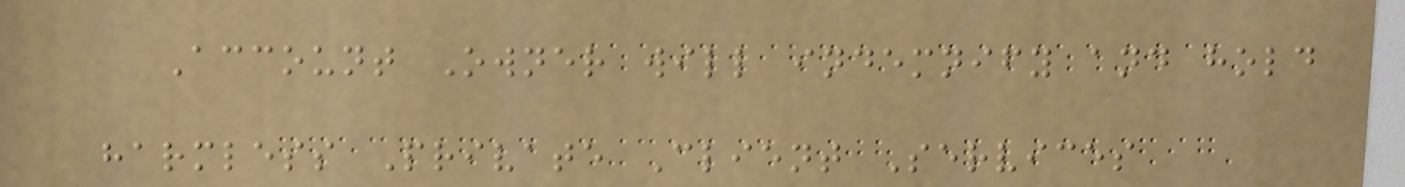Account Owner will indemnify and hold
harmless Private Client Services
